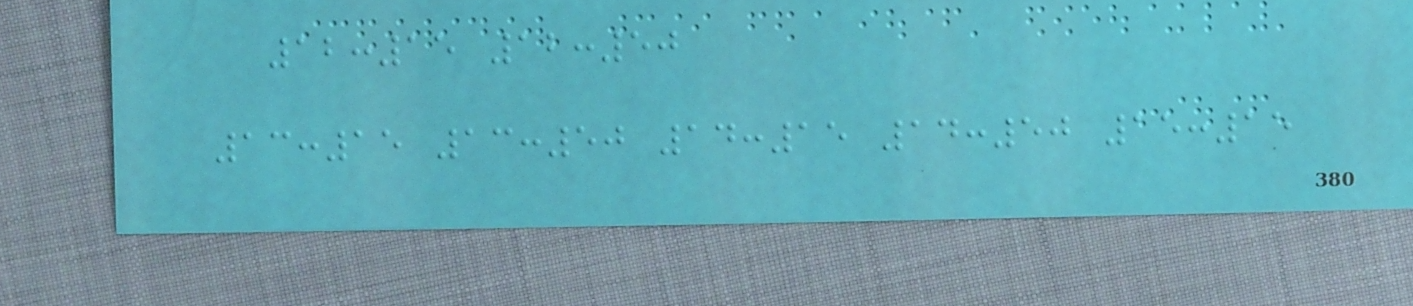12:15 12:50
13:15 13:50 14:15 14:50 15:15
